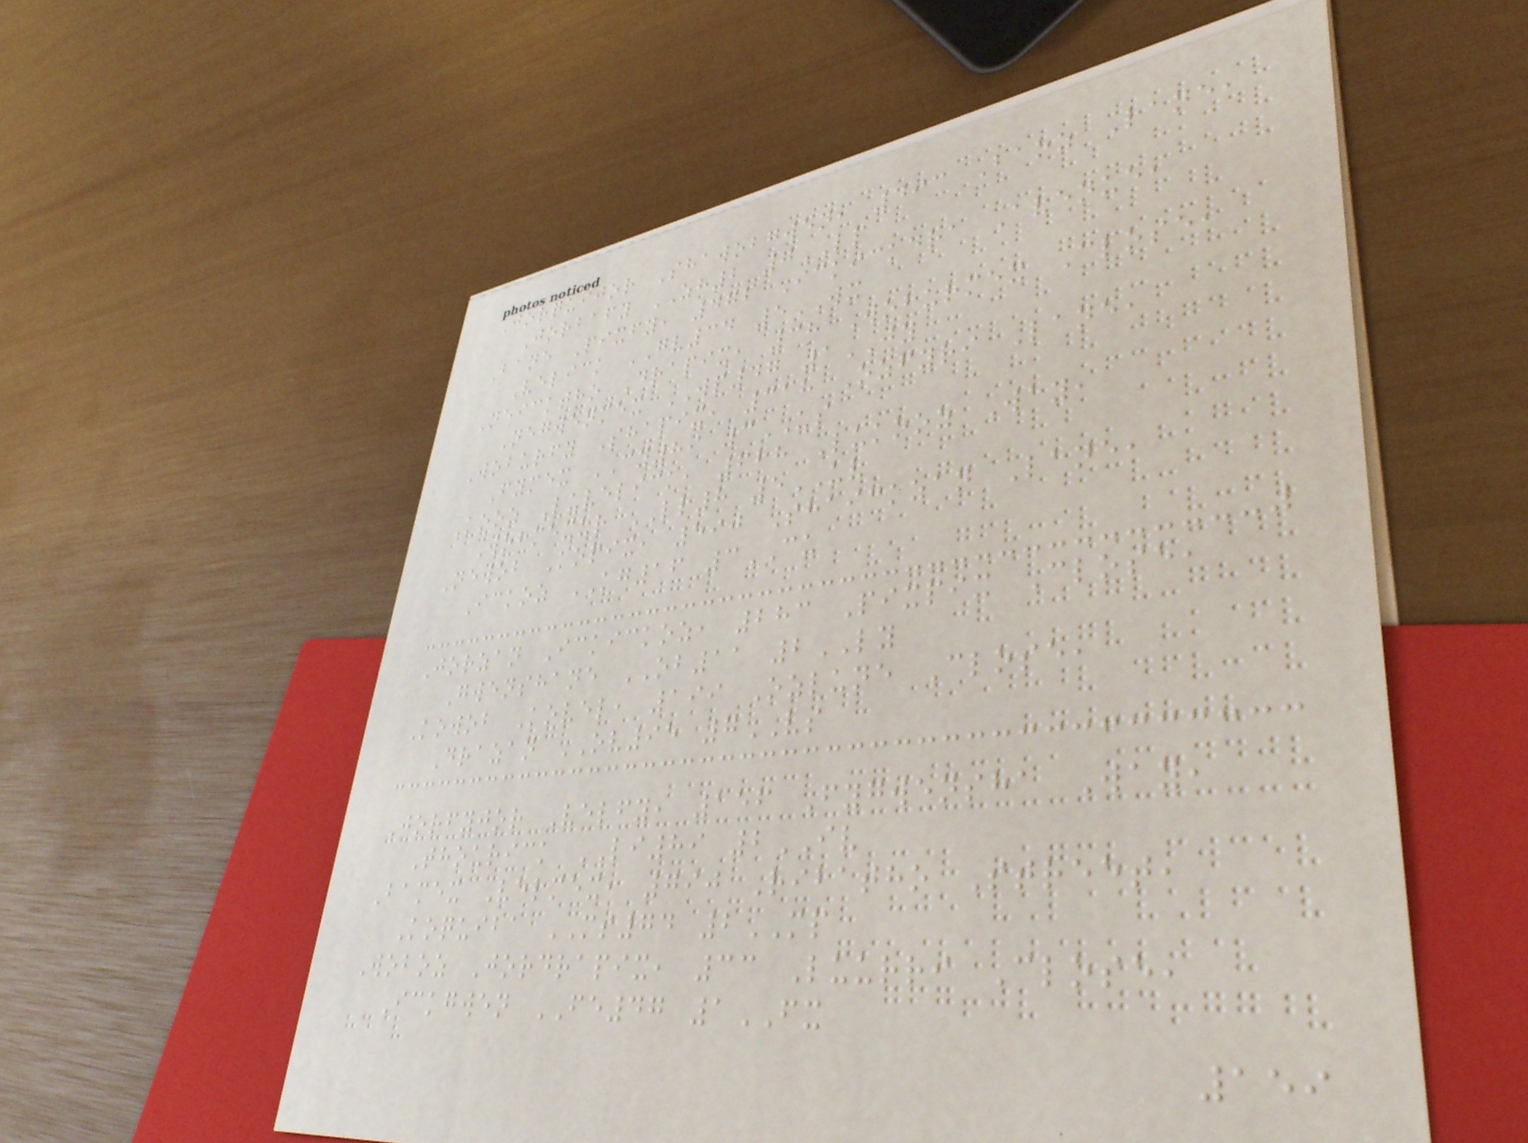Jorquijor Shawobgwen, 493 Baoz Lane,
Jorbafy ZH2 7LP
Bane Pixfy, 472 Ickickdra Avenue,
Velick GV34 5WX
Neicktho Drapix, 38 Woburmex Close,
Negwenmex WP47 1JY
Woburfy Shapix, 318 Ozfyri Lane,
Fymex CY89 3US
Kooz Luvelick, 628 Lukooz Way,
Wobmexur LL8 5UV
Newob Kopix, 590 Shaickzan Lane,
Ickoz KG16 3CU
Jorzan Ickickoz, 283 Pixpix Close,
Gwenshane OB11 2LY
Kowob Kovel, 199 Ozlune Close,
Drazan OV95 7VS
Jorfyjor Velfy, 156 Fygwensha Way,
Thourick LI89 2IV
Bamex Velmex, 790 Ribatho Street,
Koquiba MS74 2MP
Woboz Jordrapix, 33 Luurri Close,
Ickgwen FE47 1FX
159
